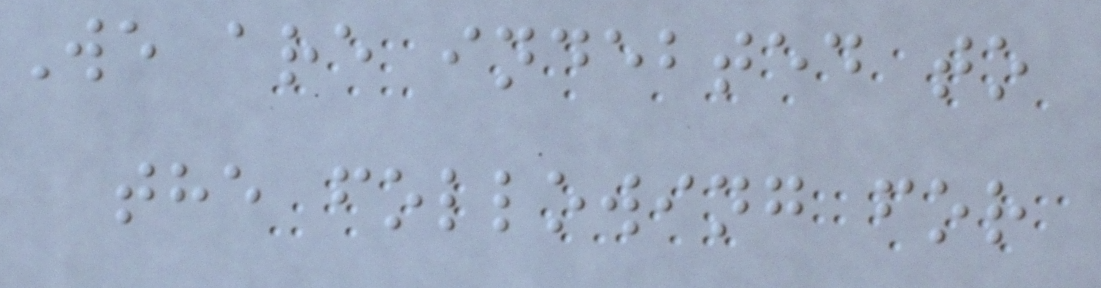We are indebted to
the following for
